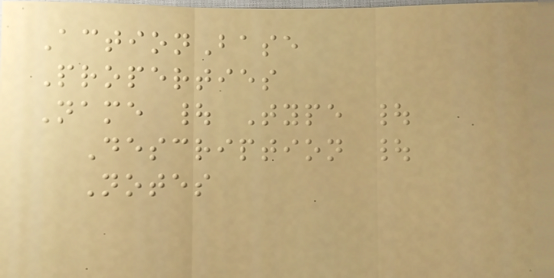ActionBase
Properties
Name | Type |
Description |
Notes
